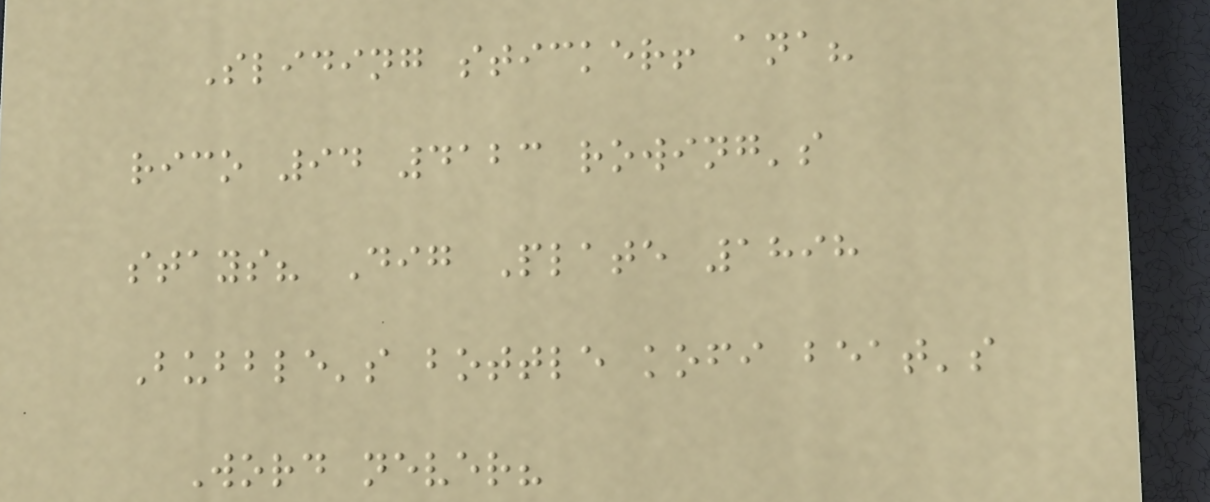Sliding sticker! ana?
rico 94 4123 rowing's
stays? Dig Plate 1898
Bubble's bottle kofi beat's
Word never?
